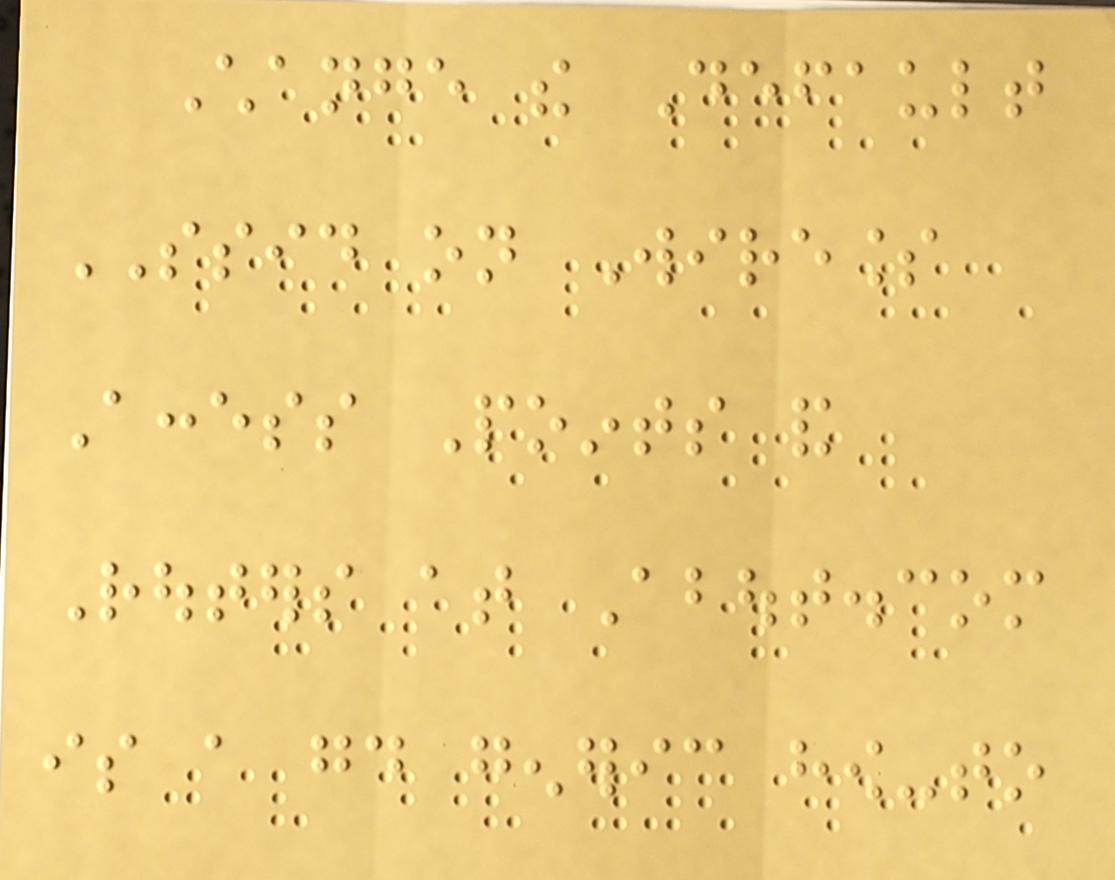Change the Default
SSID on Wireless
Access Points and
Routers at About.com
is a good generic how-to
